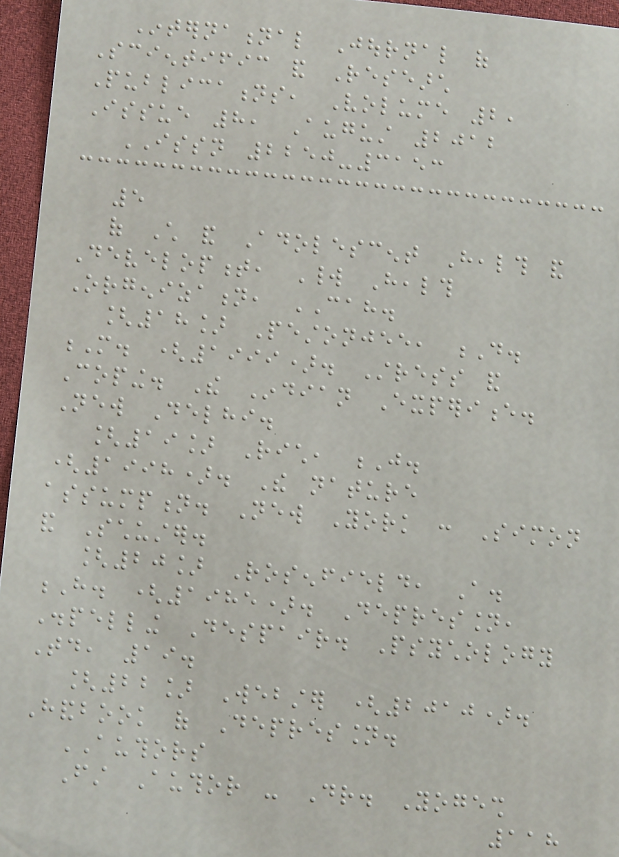International Journal of
Scientific and Research
Publications, Volume 2,
Issue 8, August 2012
ISSN 2250-3153
5
of Child and Adolescent Health and
Development, World Health
Orgenization, CAH.
[18] Pestonjee, D.
M. (1999). Stress and
Coping. The Indian Experience.
New Delhi.
[19] Rich, J.
(1998). The nature
assumption. New York : Simon
and Schuster.
[20] Rosenfield, A.
H. (1985). Depression,
Dispelling Despair. Psychology
Today, 19.
[22] Webster (2010).
Handbook of Depression.
AUTHORS
First Author - Dr. Yogesh
118
